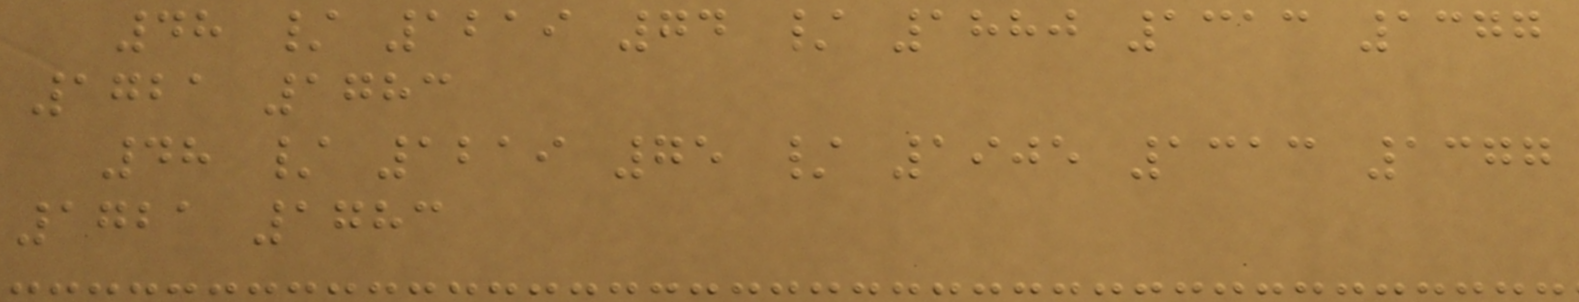48 / 1219 74 / 1880 1313 1377
1721 1783
48 / 1219 75 / 1905 1313 1377
1721 1783
